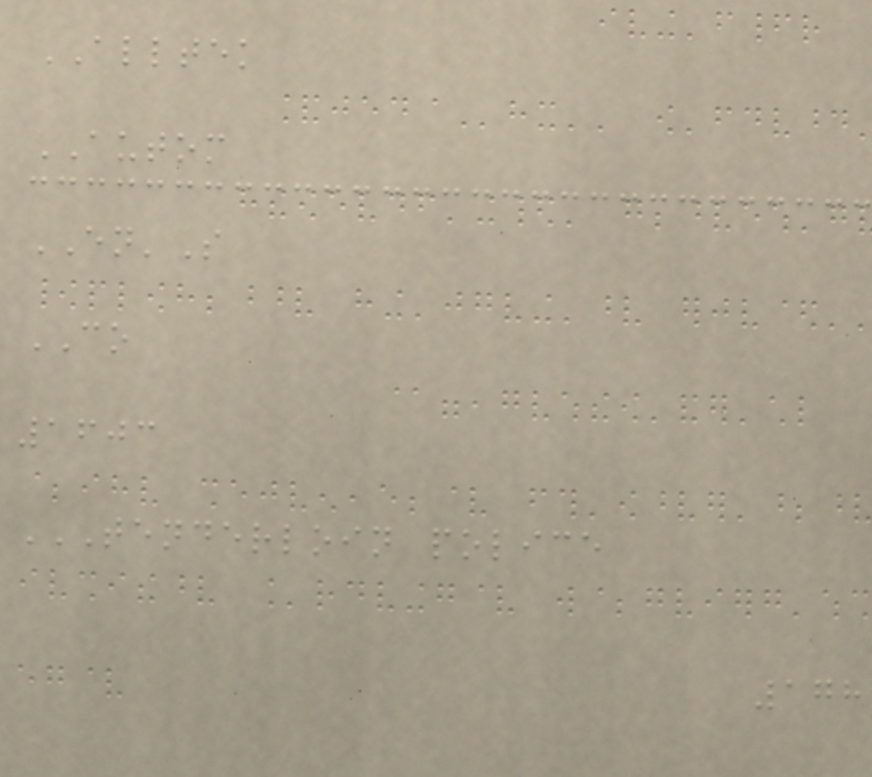ALLTEK
AUTOM
EN'S
CO
1603
TENDERLOIN POLICE
178
